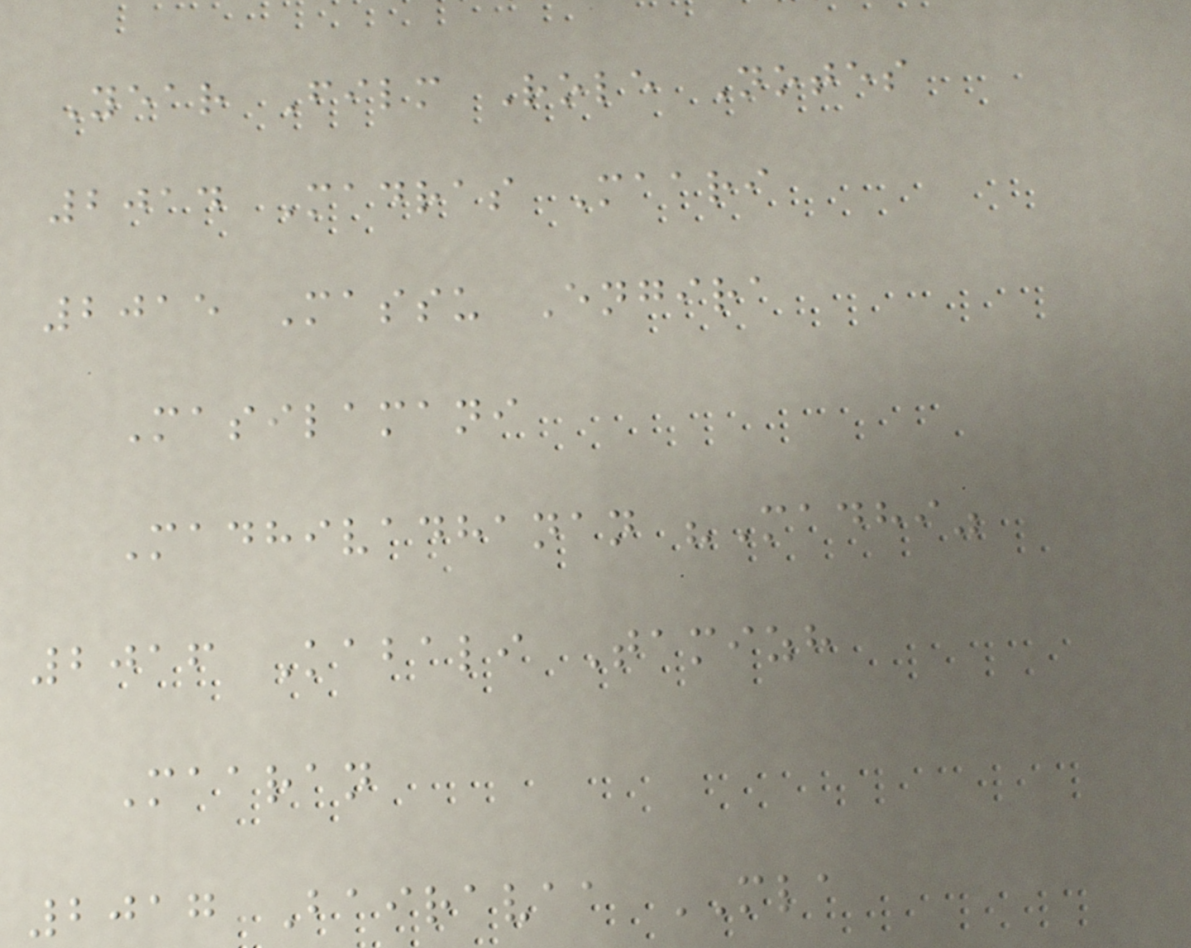Year Film Role Notes
2014 Madras Maari
2015 Massu Engira
Masilamani
Madhivadhanan "Madhi"
2016 Kabali Tamizh
Maaran
2017 Bairavaa MLA
